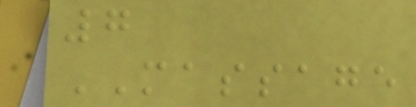7
MASSAGE
